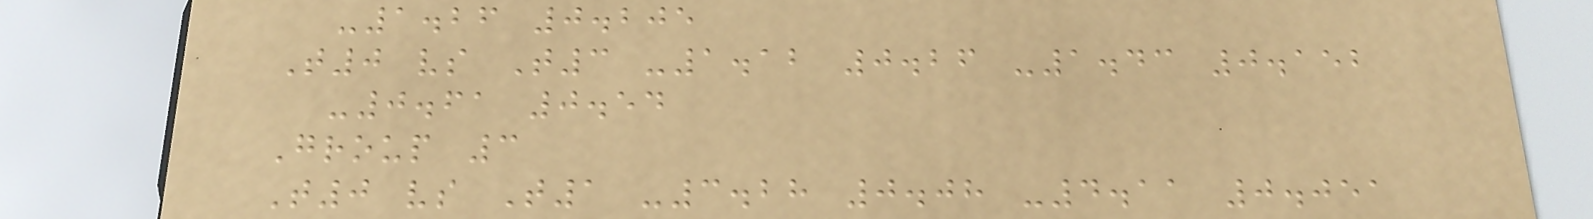-1.26 0.205
T0 vs T3 -1.12 0.26 -1.43 0.152
-0.61 0.54
Group 3
T0 vs T1 -3.28 0.08 -4.11 0.051
